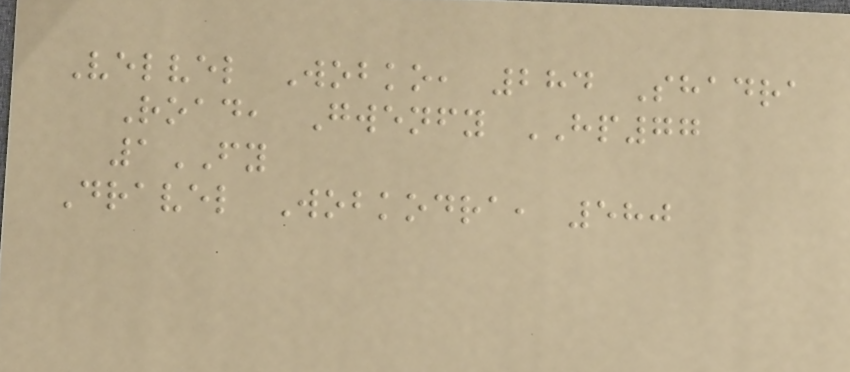Velvel Wobko, 284 Shadra
Road, Gwenfy HP77
1FY
Dravel Wobkodra, 580
